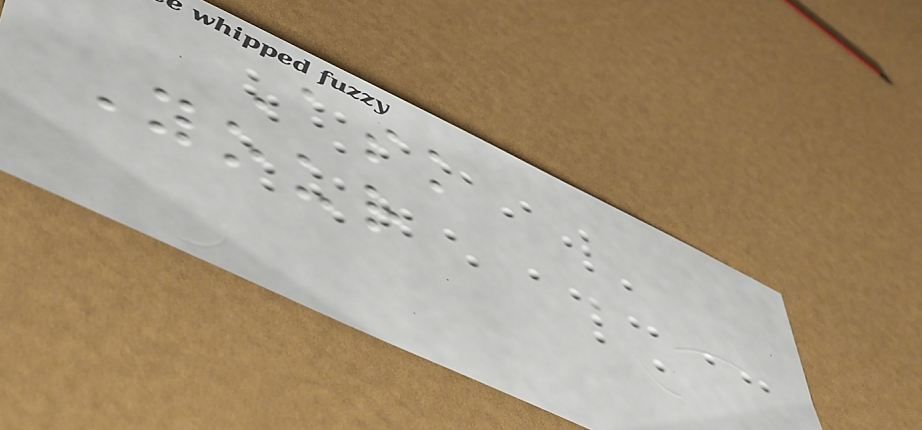Ask
Your
